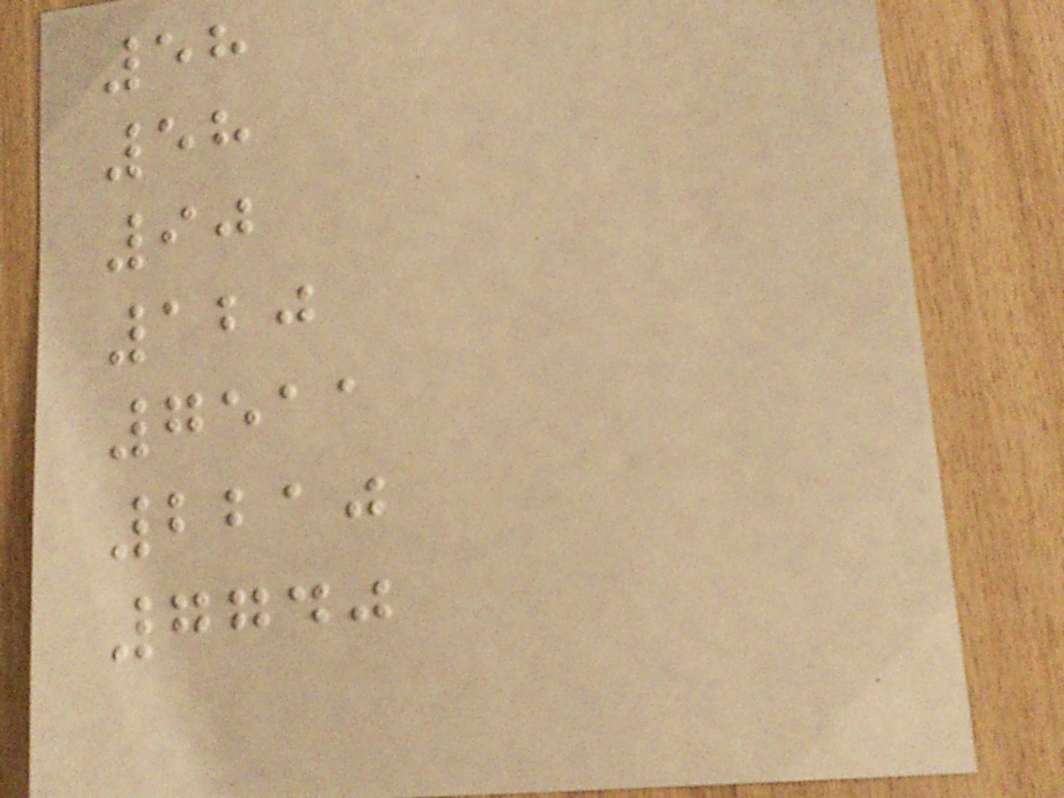58
58
90
120
7511
2210
7740
